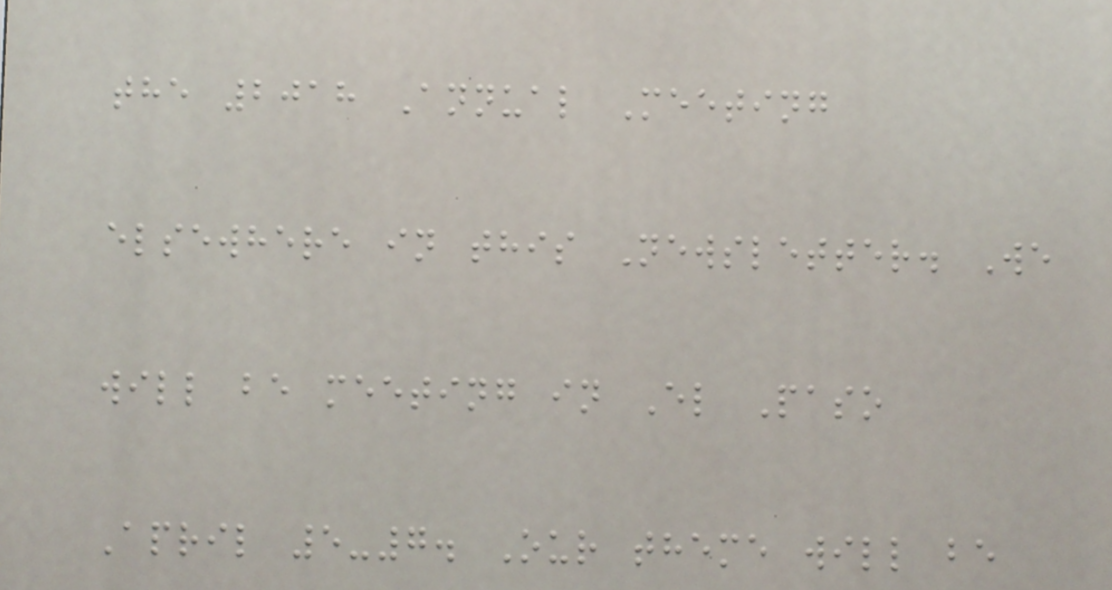the 2018 Annual Meeting
elsewhere in this Newsletter. We
will be meeting in El Paso
April 5-7. Our theme will be
